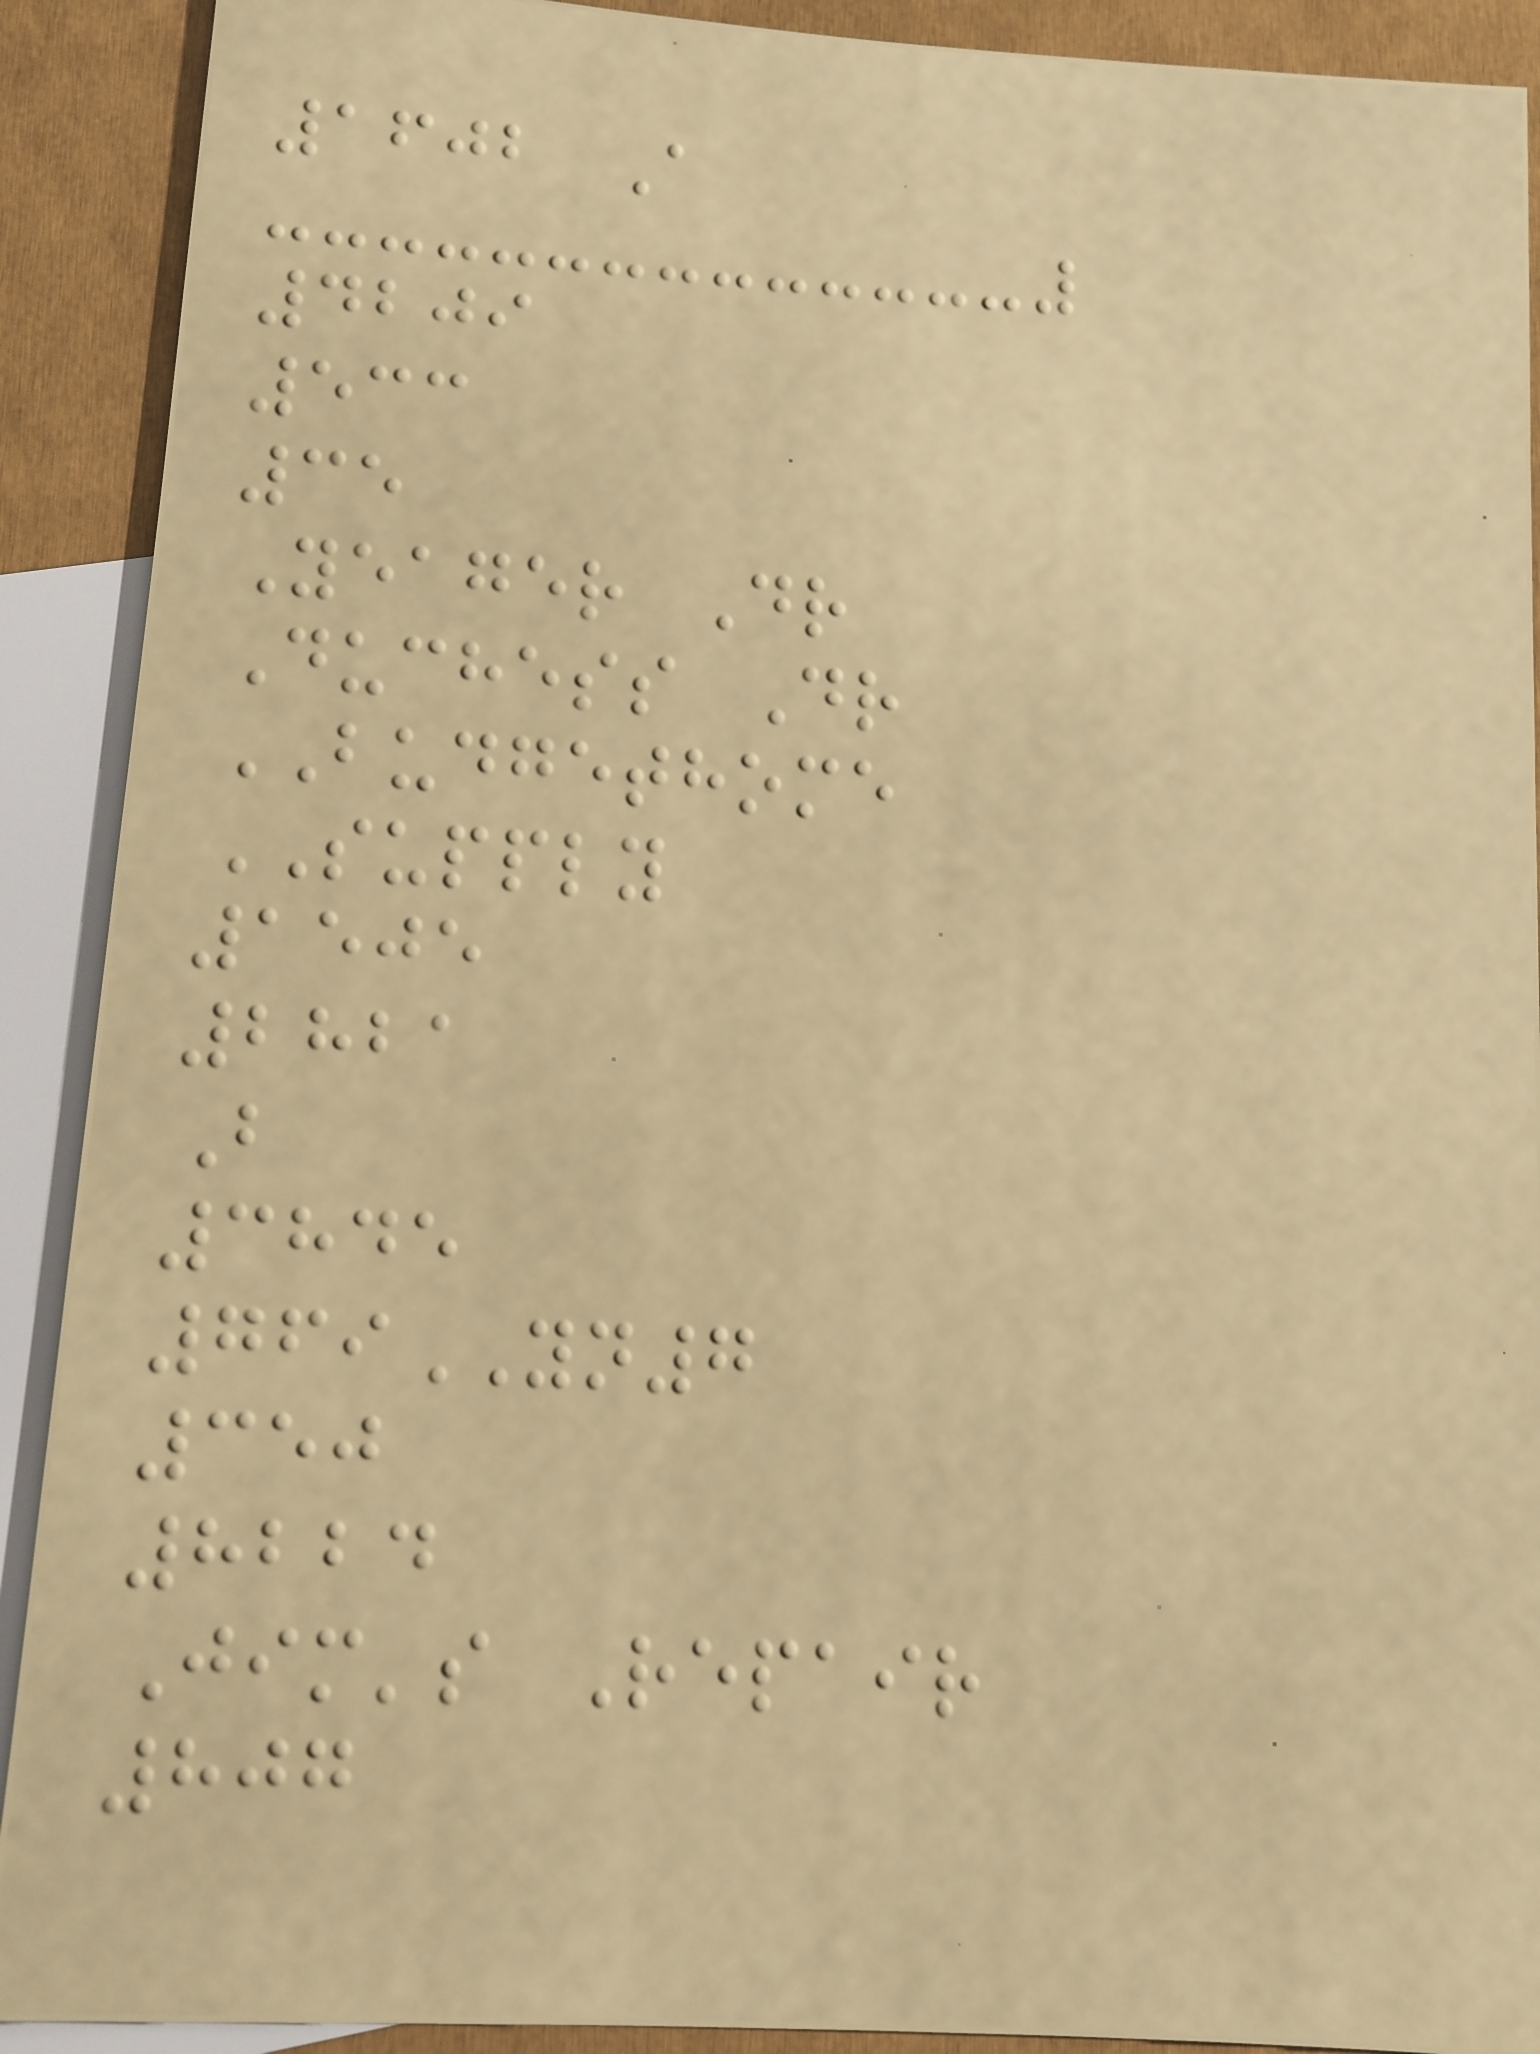1602 A
4209
533
35
Yeager Dr
Duchess Dr
BUDGETHOME
SUPPLY
1505
2821
B
3845
769YN7
350
8224
Jim's Repair
807
